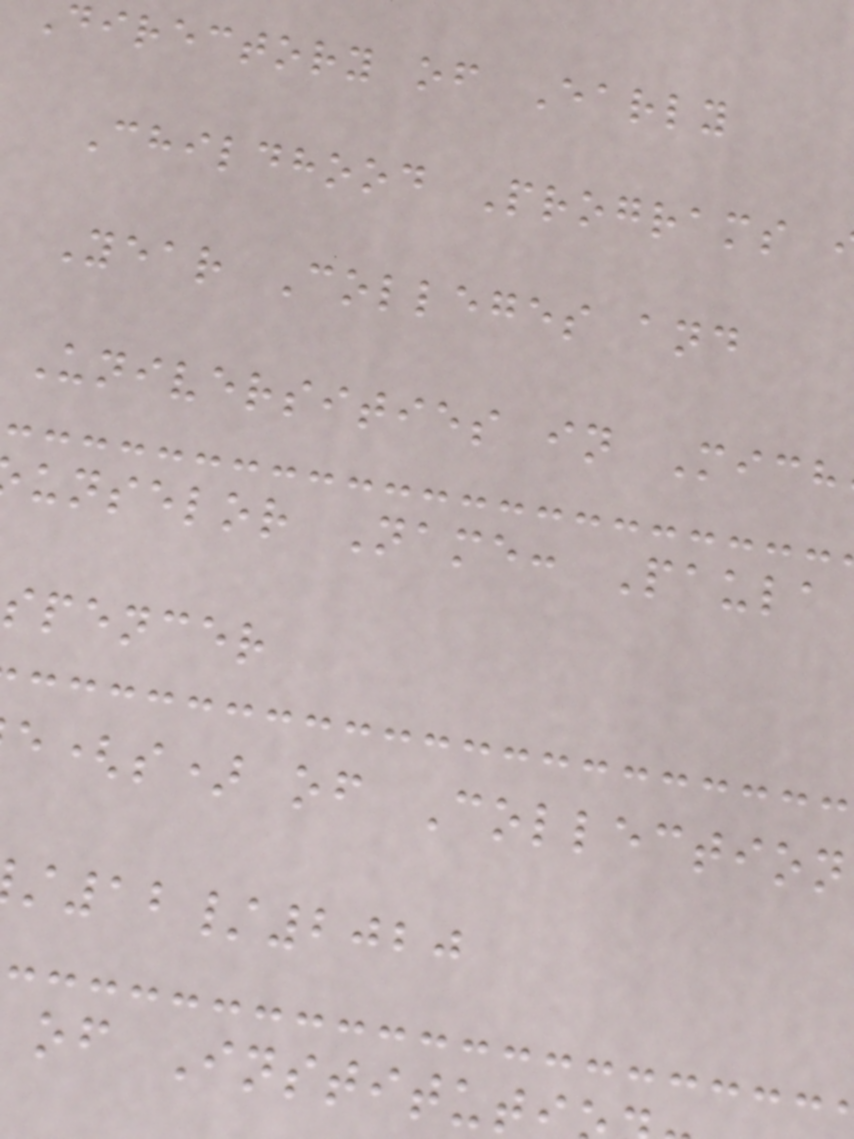directory of Early
Childhood Programs
Year Colleges and
Universities in Mich
unselor Name: Paula
spencer
e(s) of Collection
12/2020
of Institut
